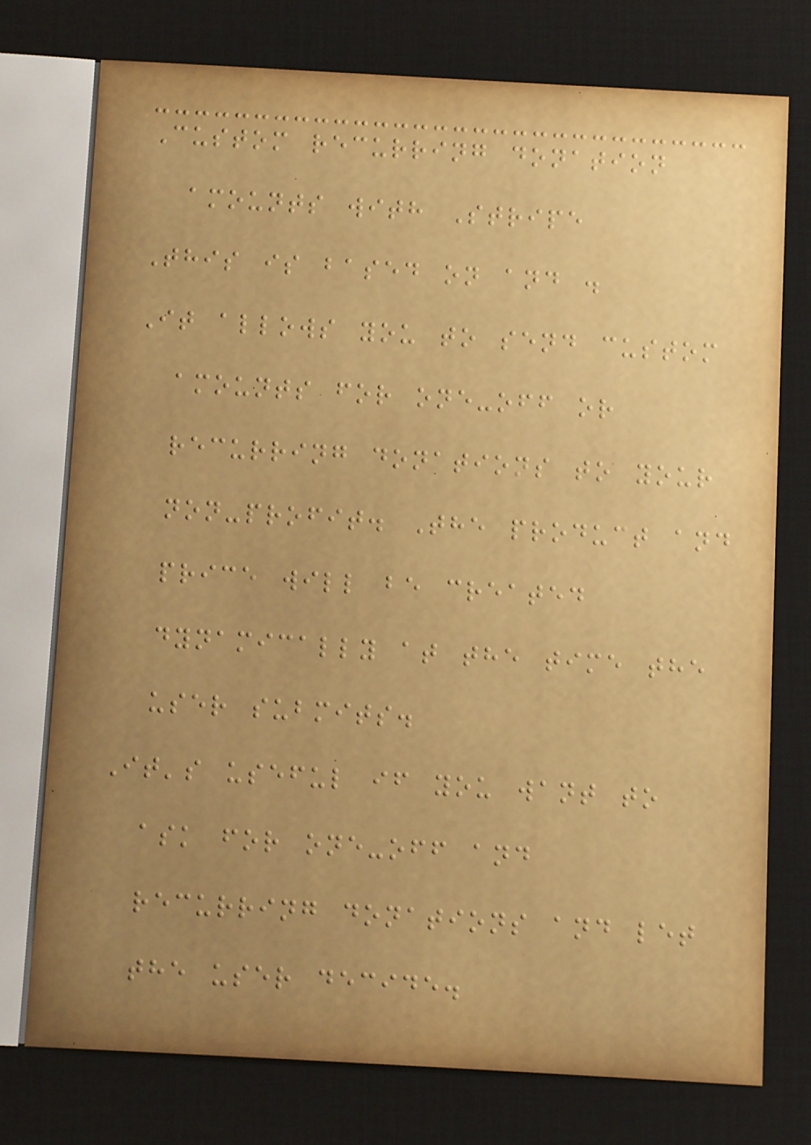Custom recurring donation
amounts with Stripe
This is based on and .
It allows you to send custom
amounts for one-off or
recurring donations to your
non-profit. The product and
price will be created
dynamically at the time the
user submits.
It's useful if you want to
ask for one-off and
recurring donations and let
the user decide.
